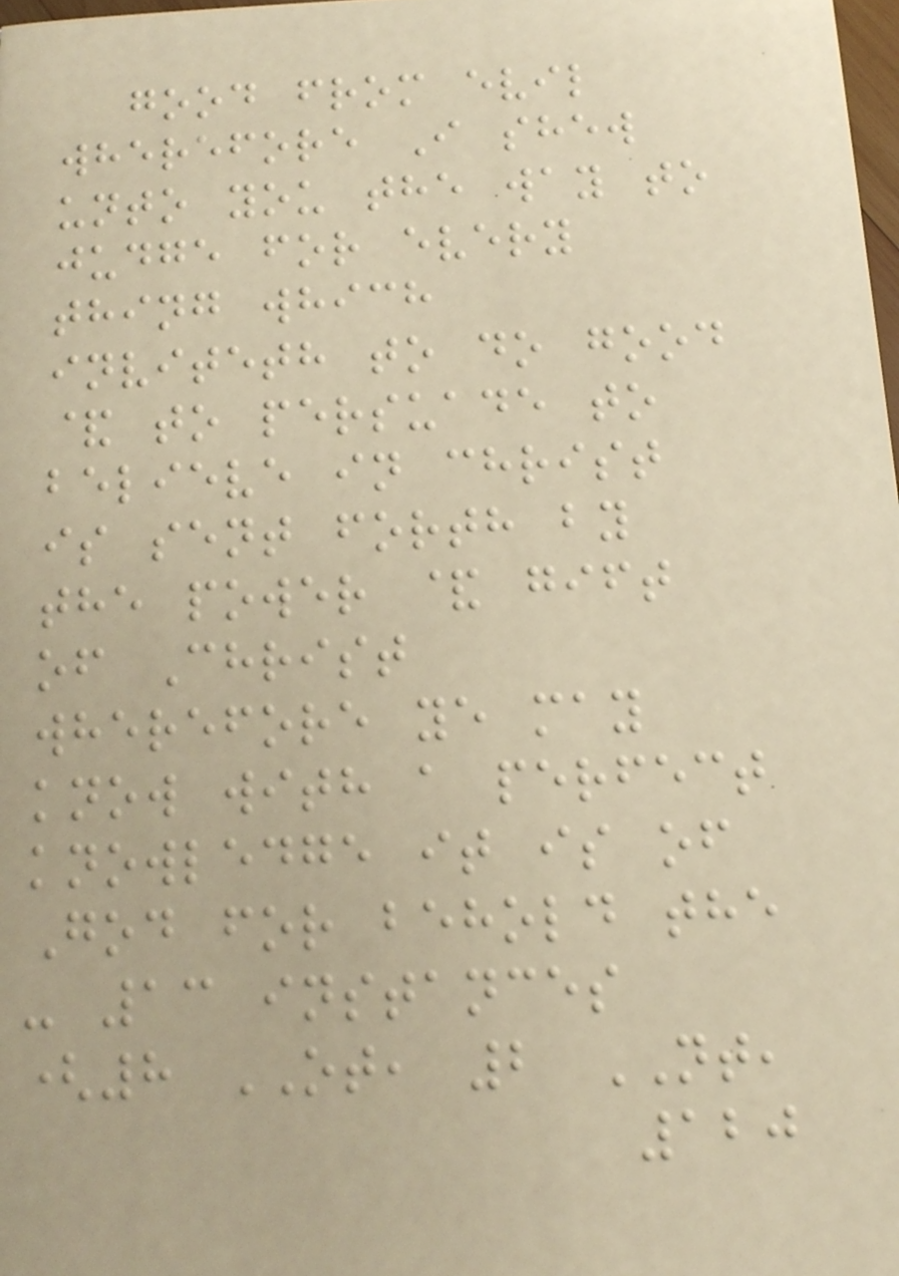good from evil
wherefore I shew
unto you the way to
judge for every
thing which
inviteth to do good
& to persuade to
believe in christ
is sent forth by
the power & gift
of Christ
wherefore ye may
know with a perfect
knowledge it is of
God for behold the
- 13 instances
(8 OT, 2 NT,
120
